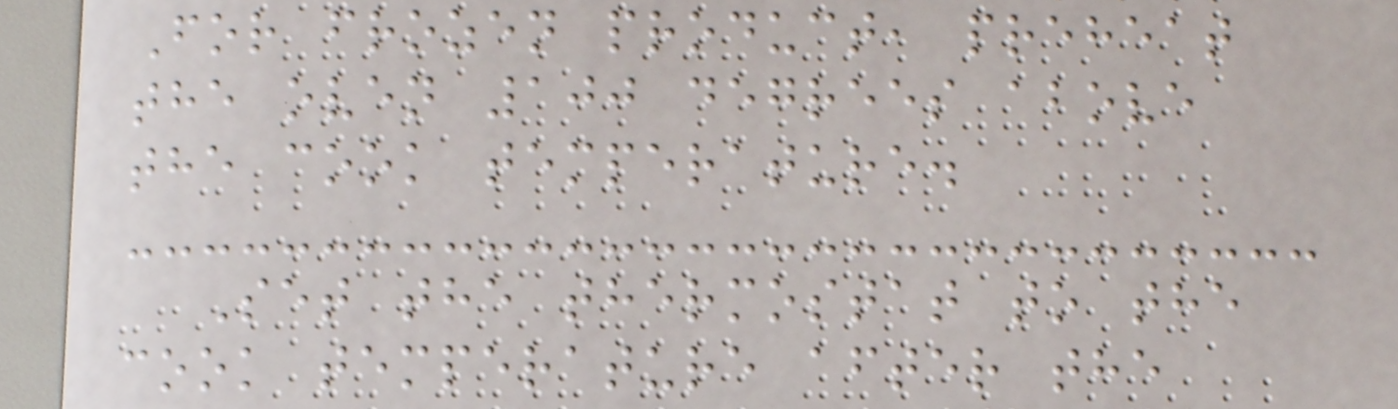For frozen product, preheat
the oven 100 degrees above
the cook temperature.
Set the thermostat to the
cook temperature after the
